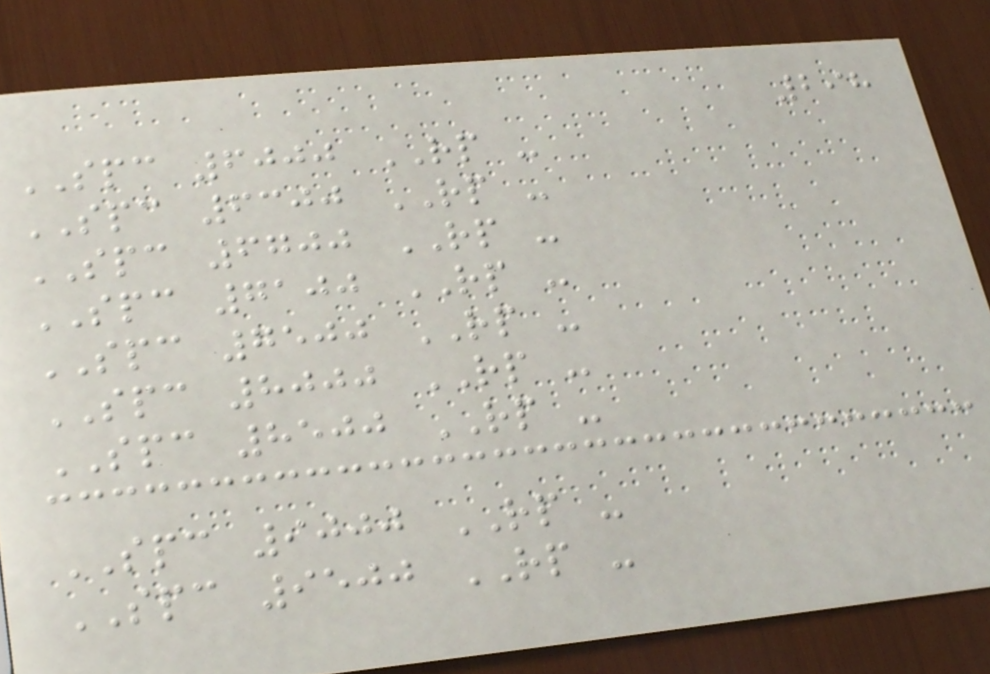298
SPC 6000 RP -
SPC 6300 RP -
SPC 6700 RP -
SPC 7100 RP -
SPC 7500 RP -
SPC 8000 RP -
SPC 8500 RP -
SPC 9000 RP -
SPC 9500 RP -
